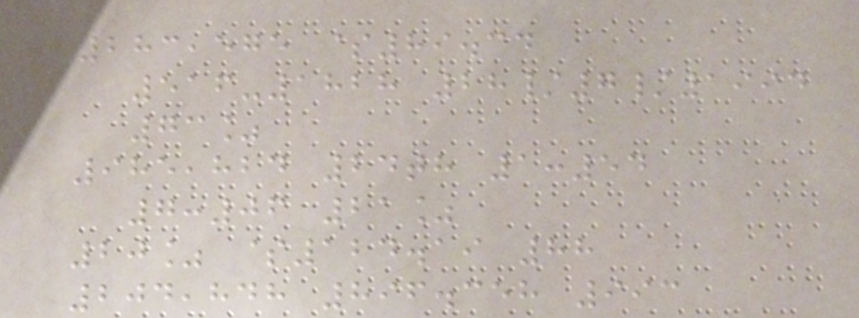283,575 $89.34
516-1828 28/7/1994
73%
985,824 24th 1:54
7:06 21%
20% $124.19 88
204,848 896.358 993
